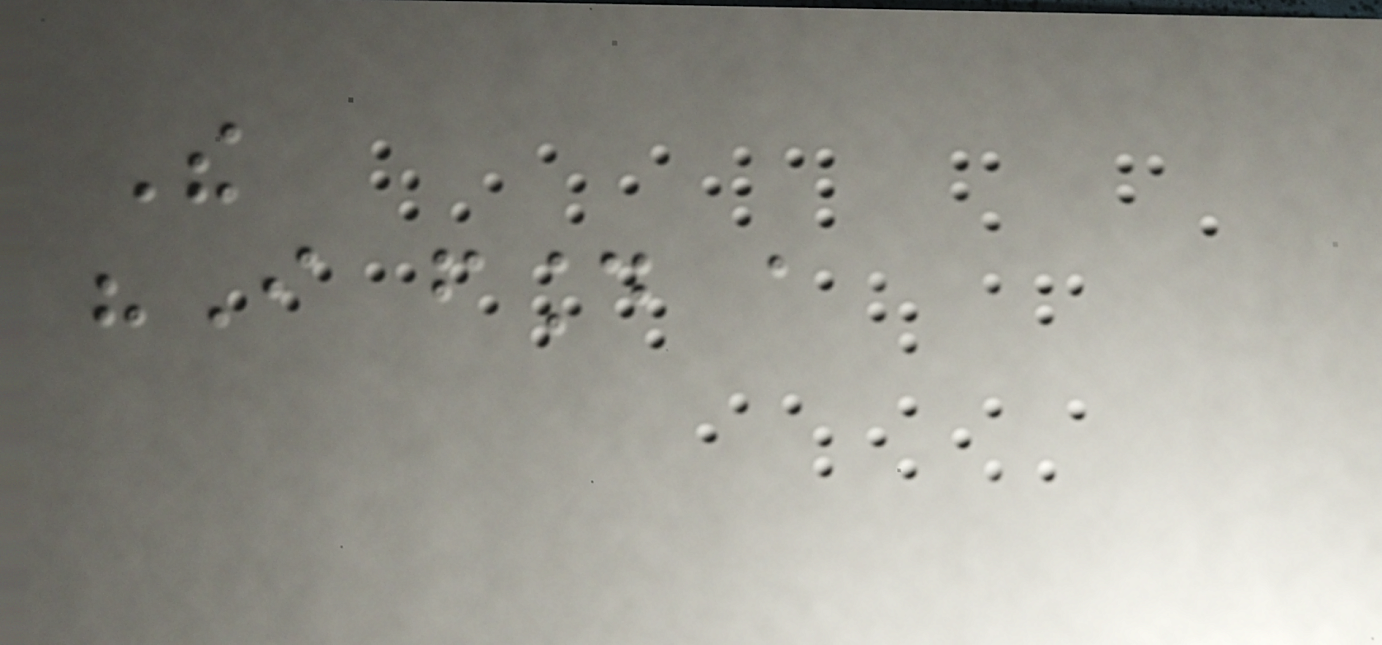The
"I found a
